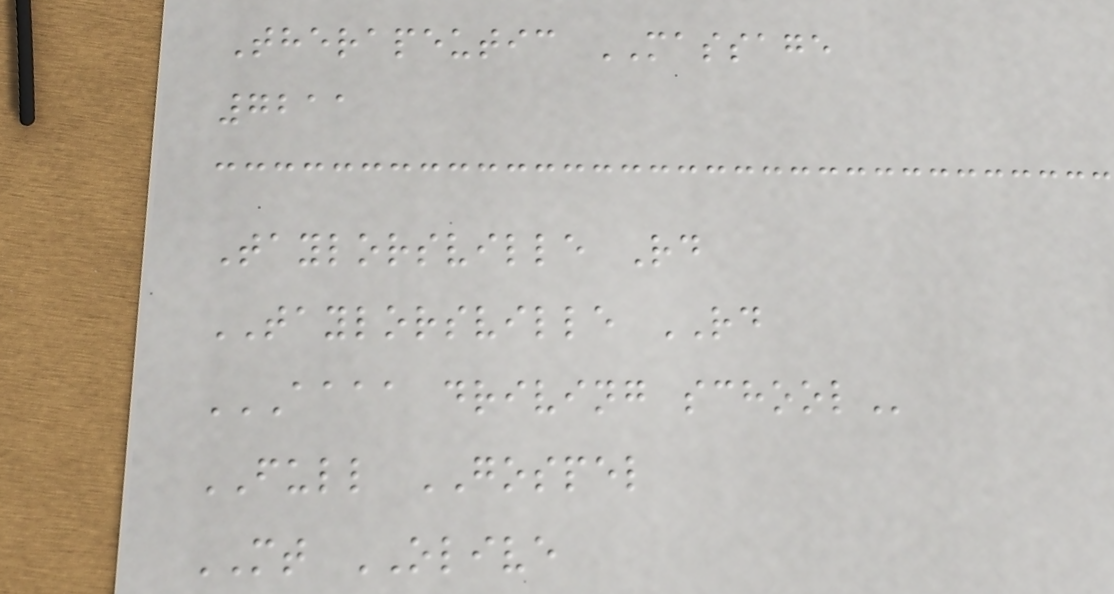Therapeutic MASSAGE
7211
Taylorsville Rd
TAYLORSVILLE RD
AAAA DRIVING SCHOOL
FULL GOSPEL
MT OLIVE
